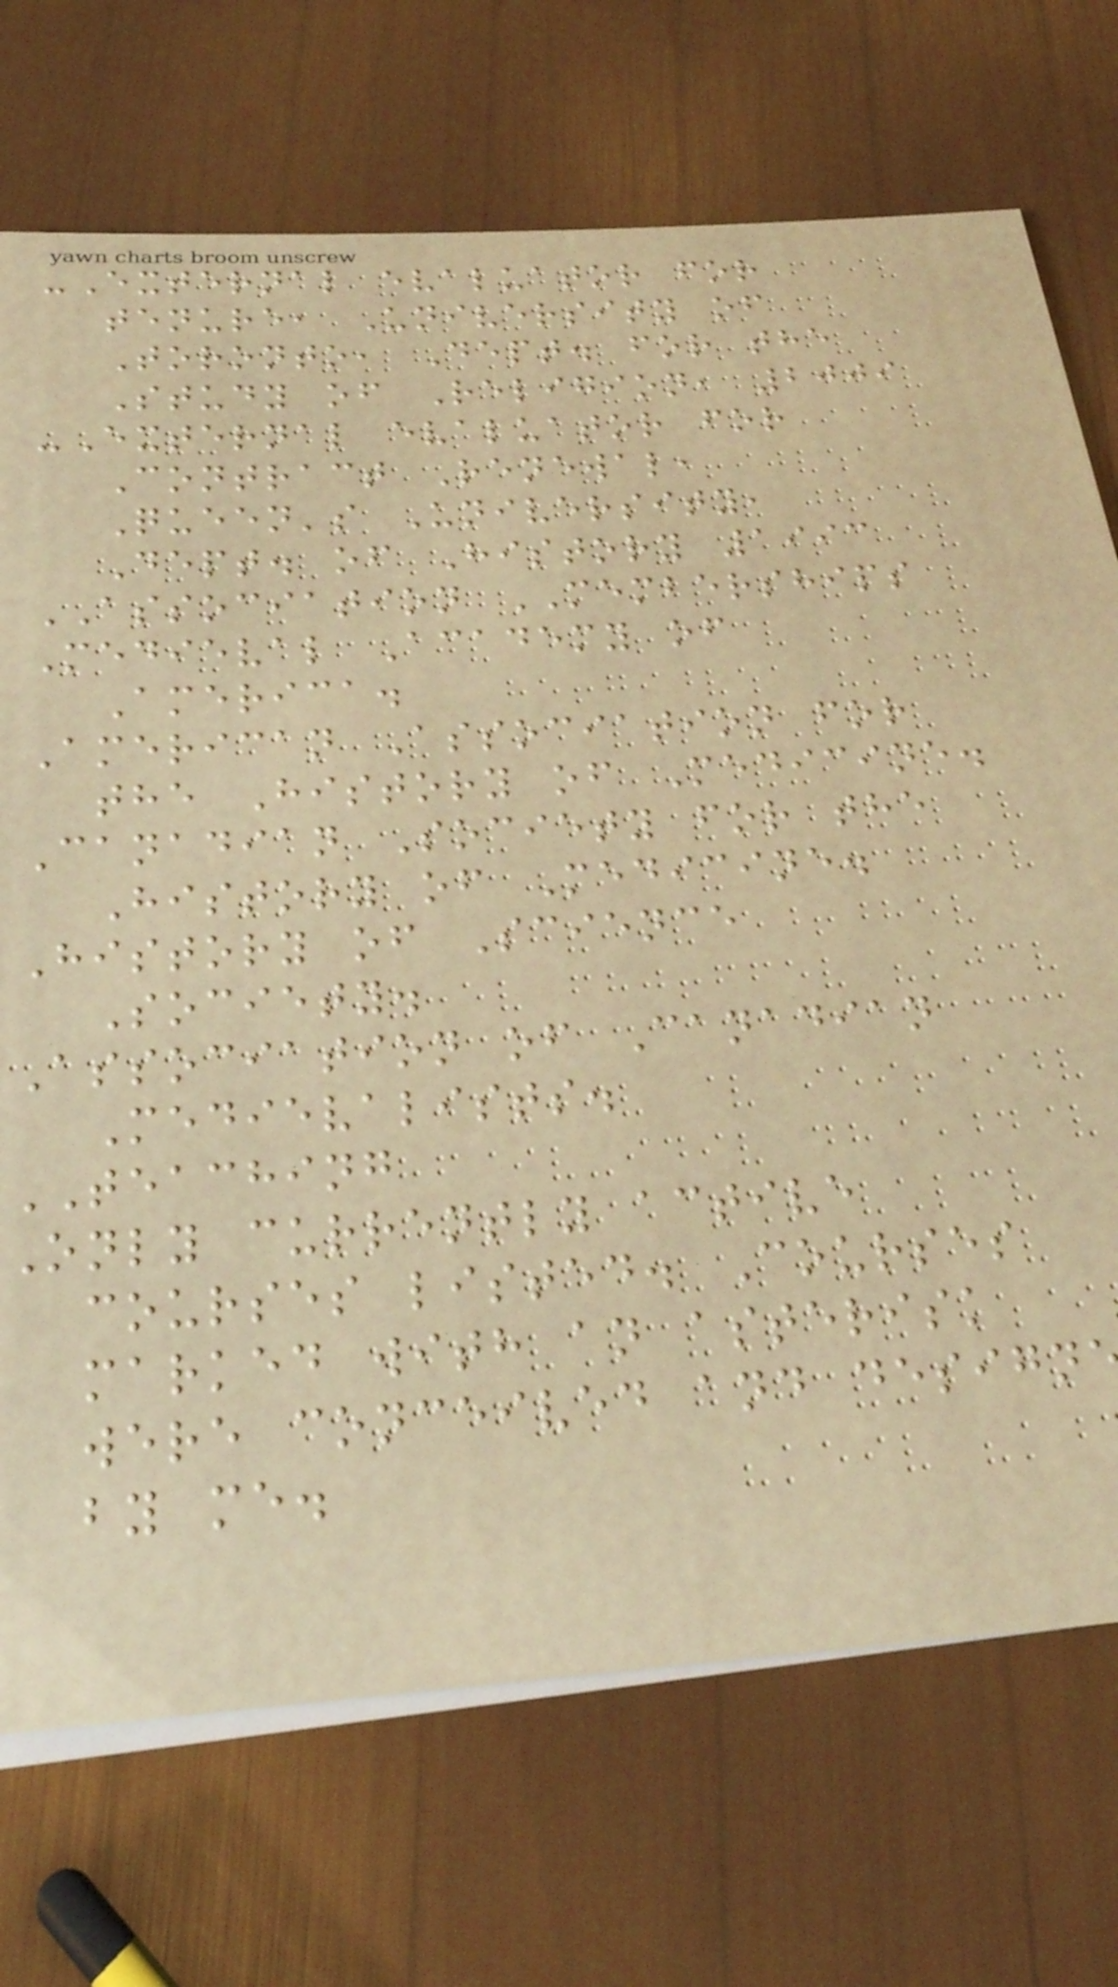-External evaluator for
tenure, University of
Toronto, Dept. for the
Study of Religion, 2009
-External evaluator for
Contract Renewal,
Queen's University,
Dept. of History 1993
ASSOCIATION MEMBERSHIPS
Medieval Academy of
America.
American Association for
the History of Medicine.
Canadian Society for the
History of Medicine.
History of Science
Society.
Association of Canadian
Medievalists.
TEACHING
Only currently active
courses listed. Courses
marked with an asterisk
were conceived and design
by me.
